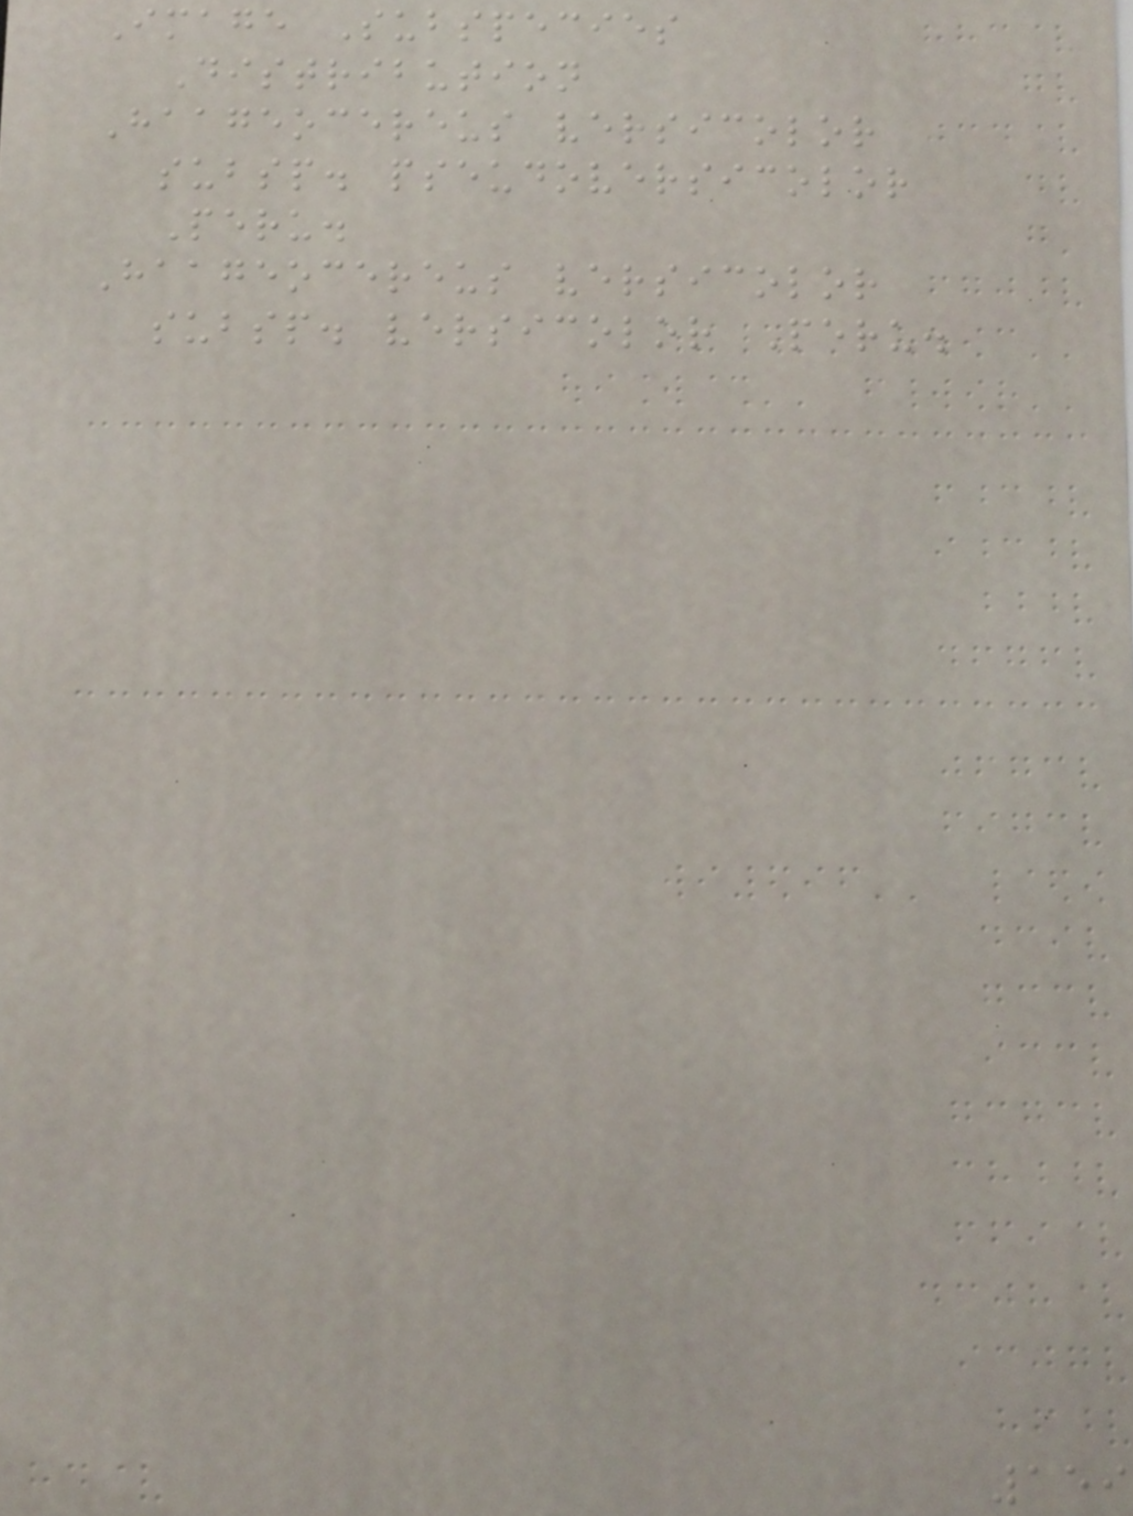Image Subspecies
Distribution
Haageocereus versicolor
subsp. pseudoversicolor
Peru.
Haageocereus versicolor
subsp. versicolor Peru.
159
